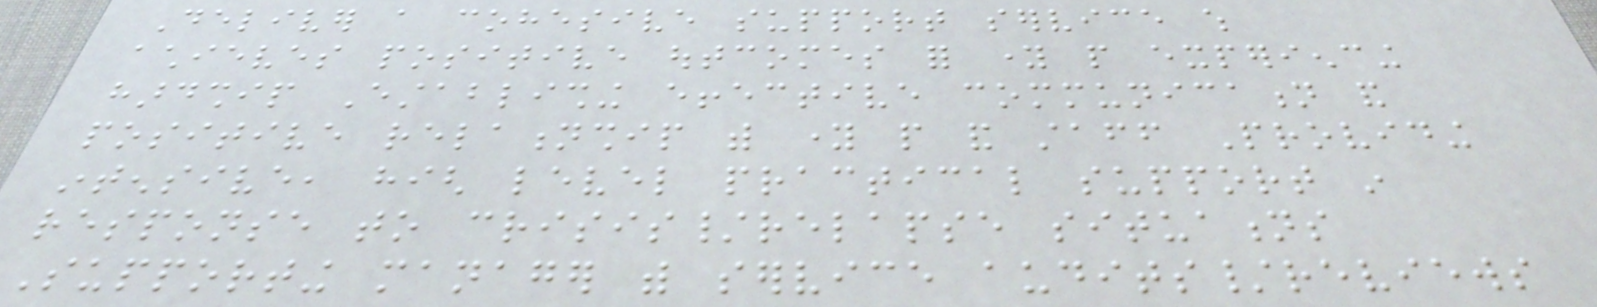Deliver a cohesive support service which
achieves positive outcomes for young people experiencing
hardship Establishing effective communication and
positive relationship with young people and staff Providing
intensive, high level practical support in
response to crisis/relapse situations
Supporting manager with service audits/reviews
